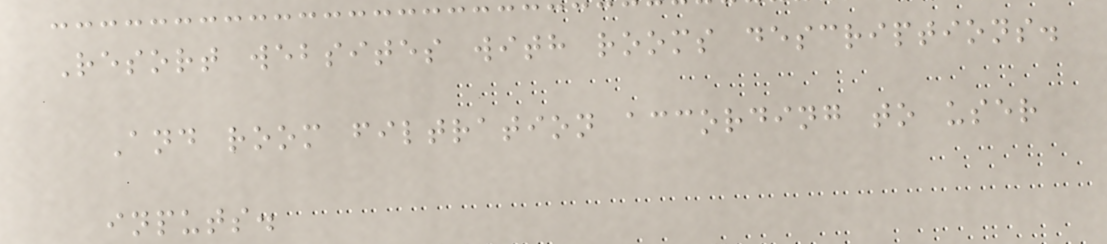Resort websites with rooms descriptions.
And room filtration according to user
inputs.
